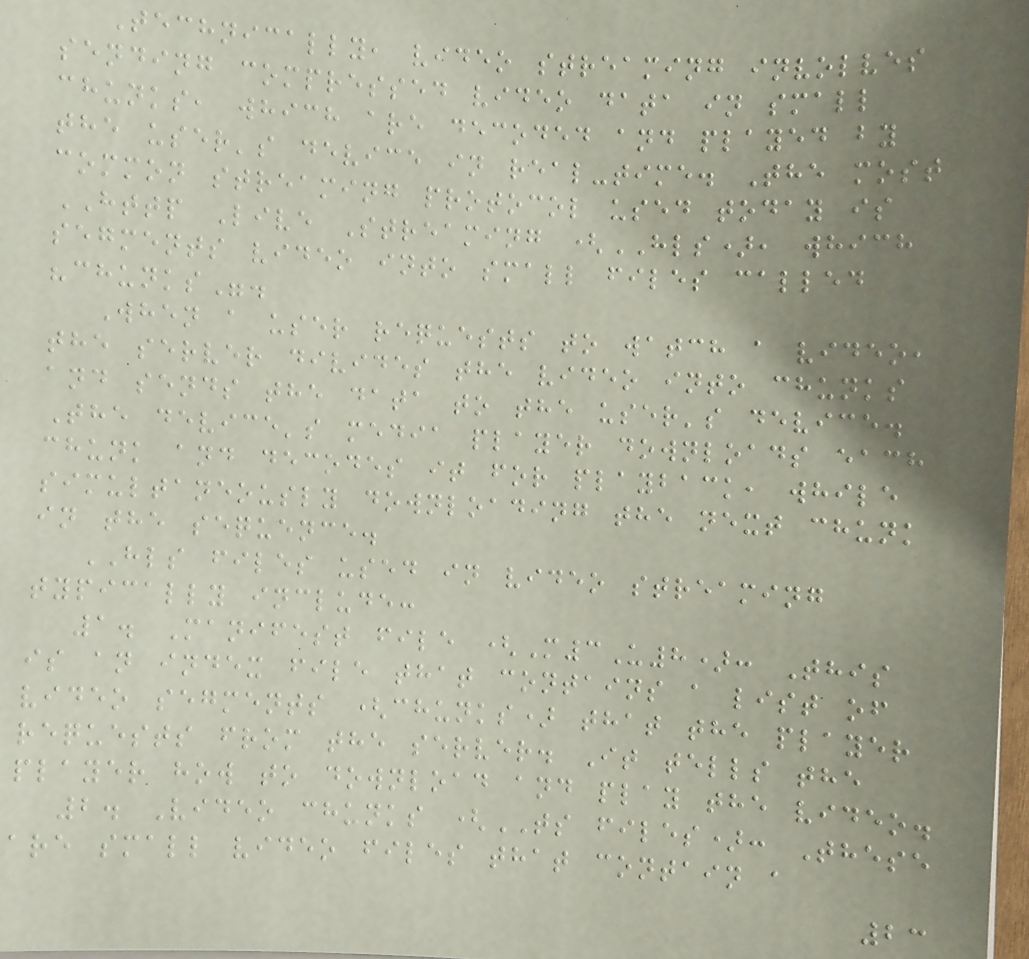Technically, video streaming involves
sending compressed video data in small
chunks, which are decoded and played by
the user's device in real-time. The most
common streaming protocol used today is
HTTP Live Streaming (HLS), which
segments video into small files called
"chunks".
When a user requests to watch a video,
the server divides the video into chunks
and sends the data to the user's device.
The device's media player downloads each
chunk and decodes it for playback, while
simultaneously downloading the next chunk
in the sequence.
HLS files used in video streaming
typically include:
1. Manifest file (M3U8): This
is an index file that contains a list of
video segments (chunks) that the player
requests from the server. It tells the
player how to download and play the video.
2. Video chunks (TS files): These
are small video files that contain a
23
